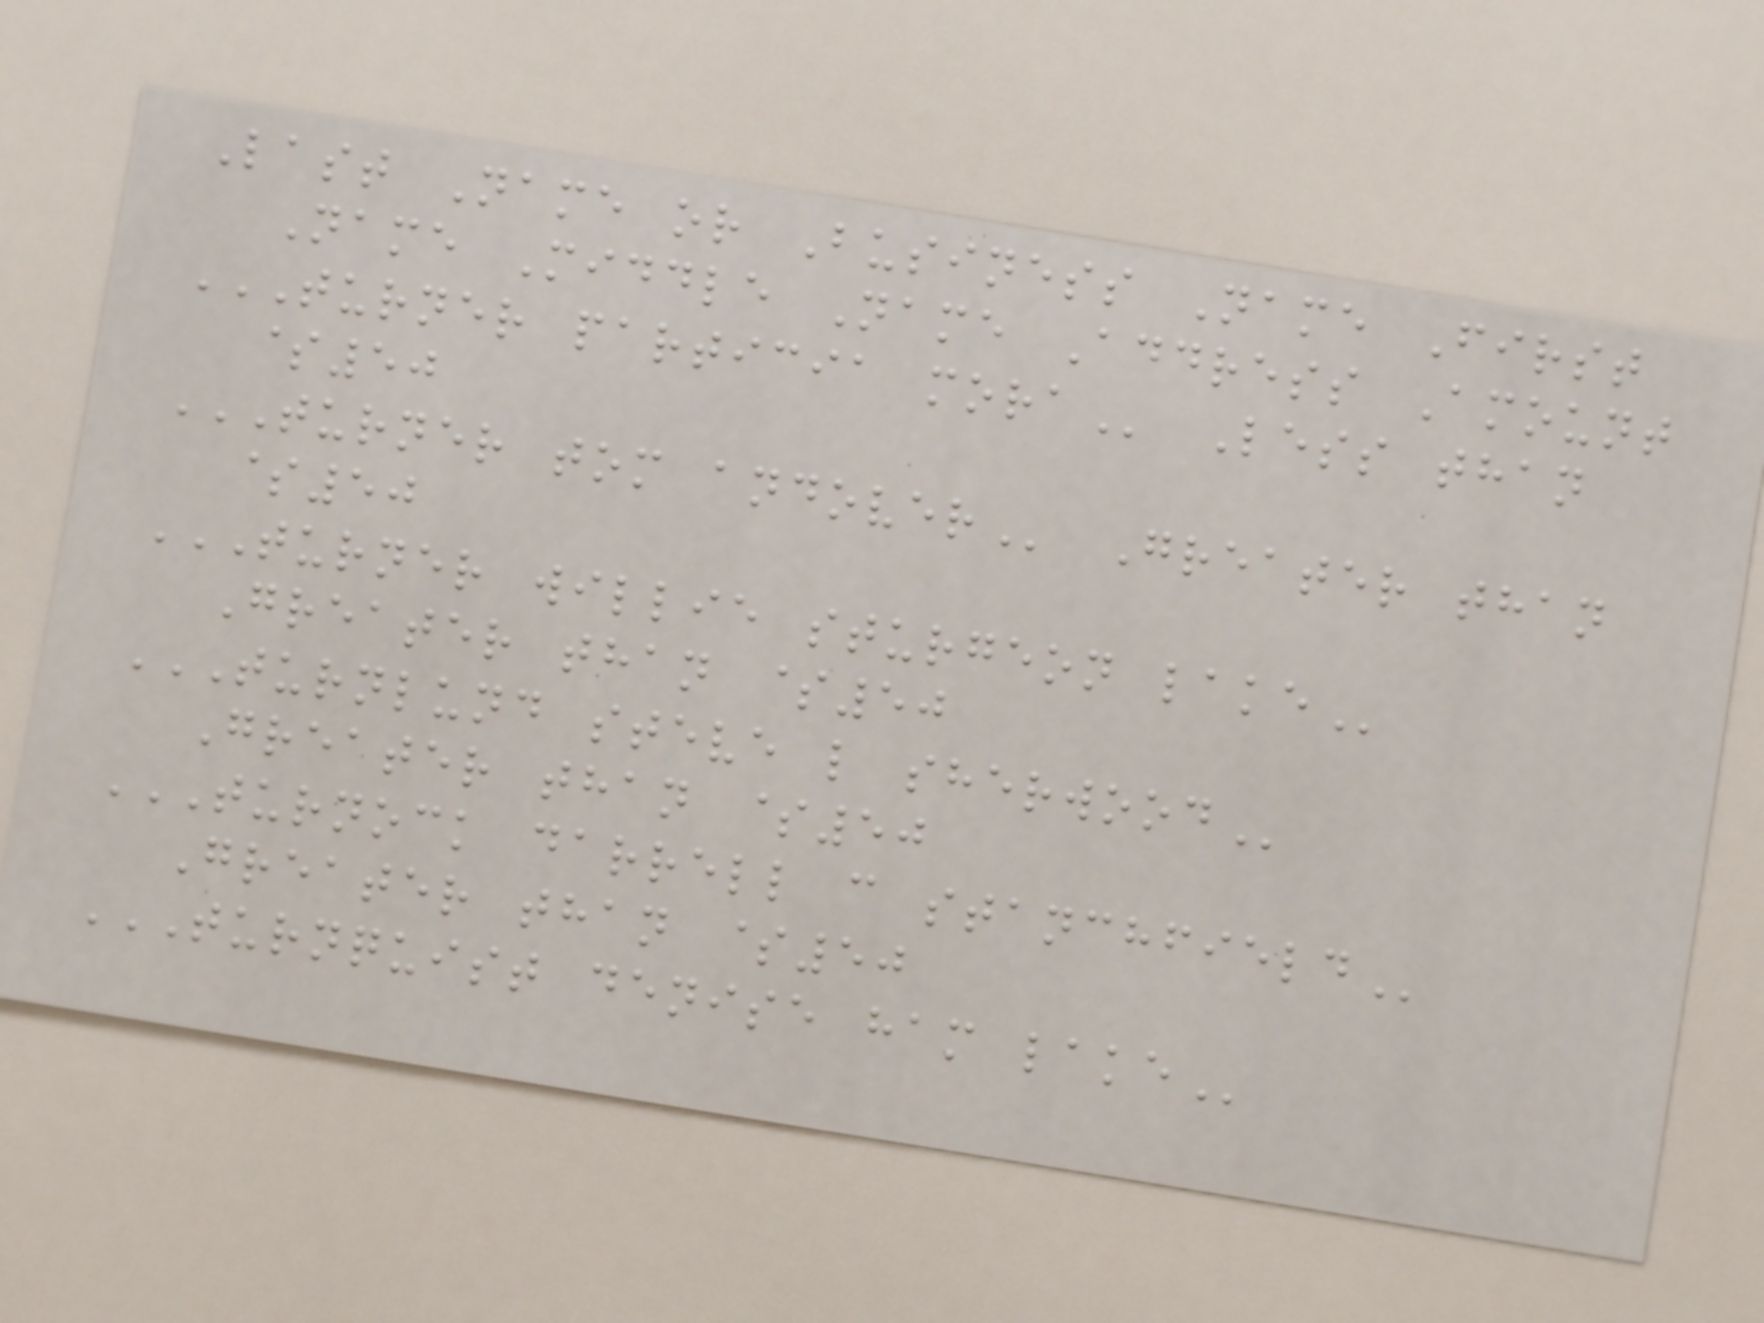Last Name or Business Name First
Name Middle Name Address Amount
TURNER PARTICIA MORA Less than
$50
TURNER TOM ANDOVER Greater than
$50
TURNER WILLIE STURGEON LAKE
Greater than $50
TURNLUND STEVE L SHERWOOD
Greater than $50
TURNOCK DARRELL C STANCHFIELD
Greater than $50
TURNQUIST DENISE HAM LAKE
